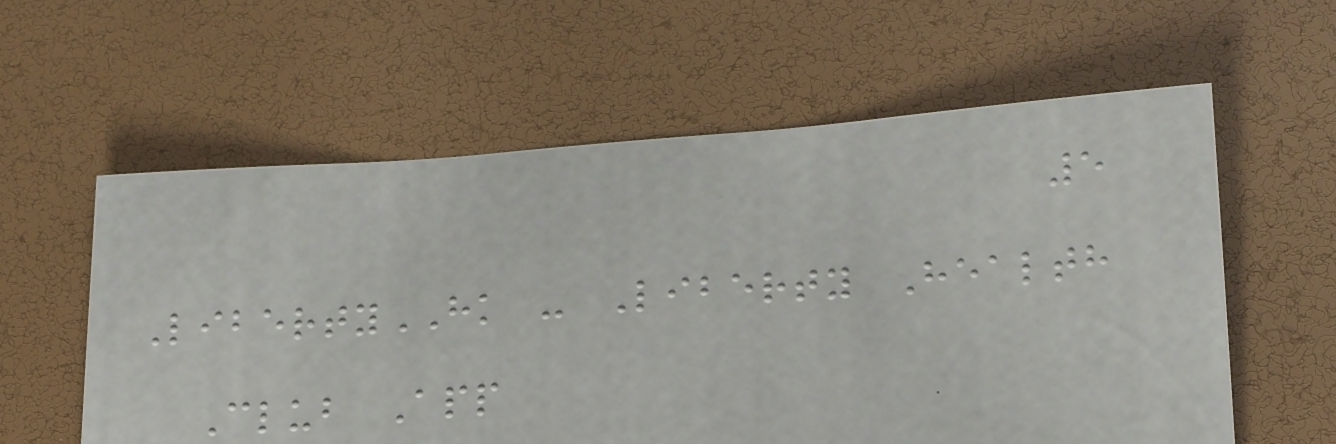5
LibertyHK - Liberty Health
Club App
